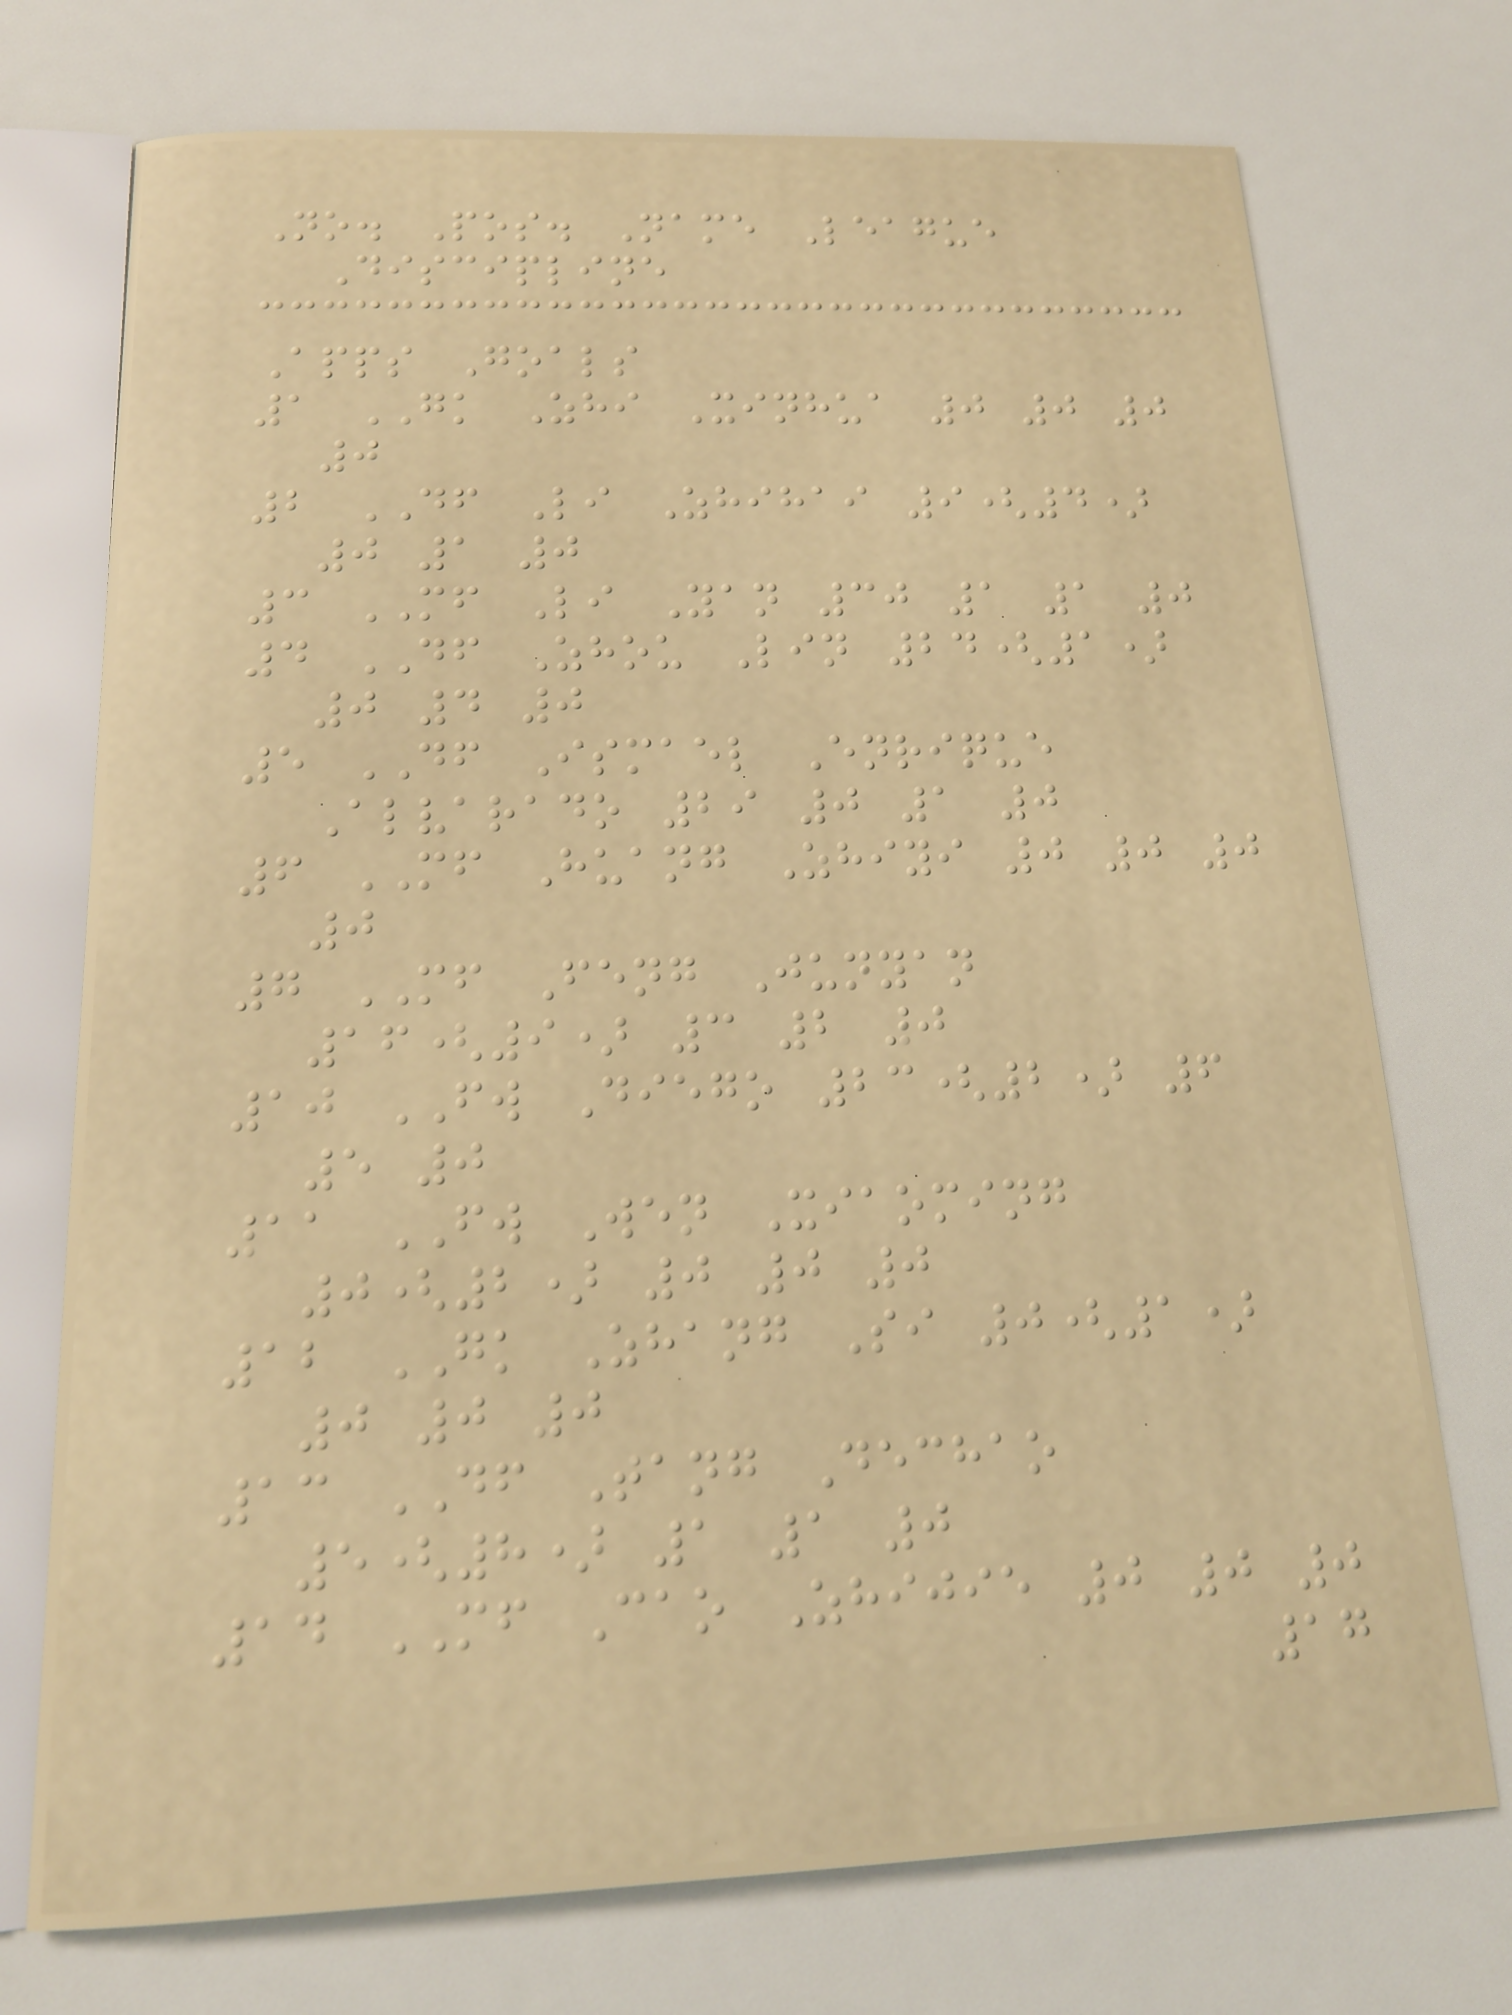No. Pos. Name League
Discipline
Apps Goals
1 GK Zhi Xinhua 0 0 0
0
2 DF Li Zhihai 9(4)
0 1 0
3 MF Li Yan 30 1 1 0
4 DF Zhou Lin 24(1)
0 4 0
5 DF Ismael Enrique
Alvarado 29 0 1 0
6 MF Huang Zhiyi 0 0 0
0
7 MF Feng Junyan
16(9) 3 2 0
10 FW Diego 23(2) 6
5 0
11 FW Wen Xiaoming
0(2) 0 0 0
12 GK Zhang Si 0(1)
0 0 0
13 DF Tang Dechao
5(8) 1 1 0
14 MF Cao Zhijie 0 0 0
17
